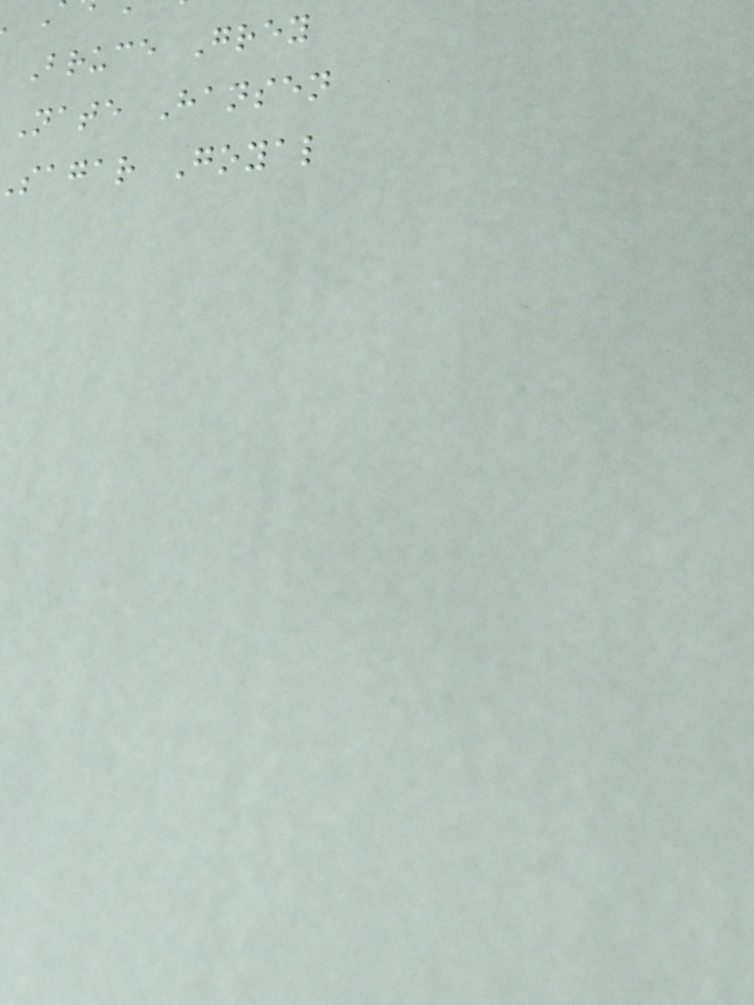Bruce Grey
Nate Hansen
sagar Goyal
